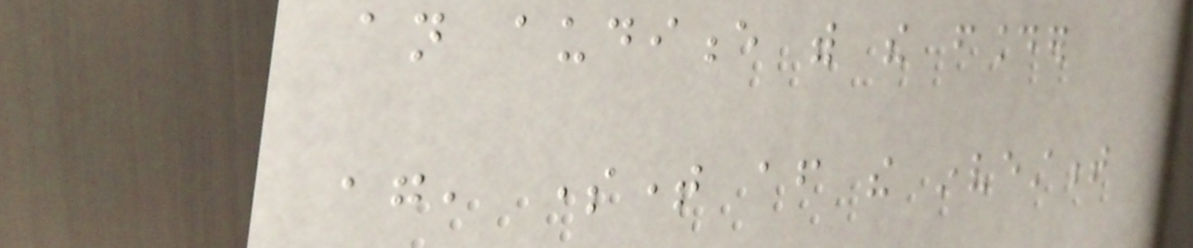an audience with the founder
again, sometime after the investment
